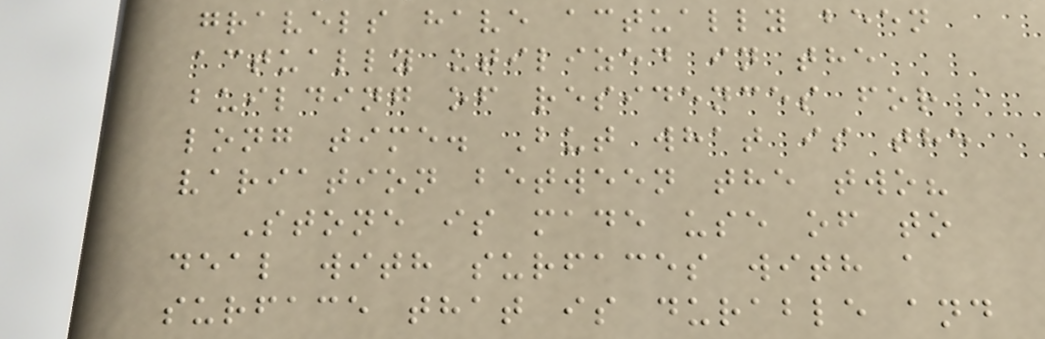gravels have actually been
actually utilized in the
building of residences for a
long time. But what is the
variation between the two?
Stone is made use of to
deal with surfaces with a
surface that is durable and
